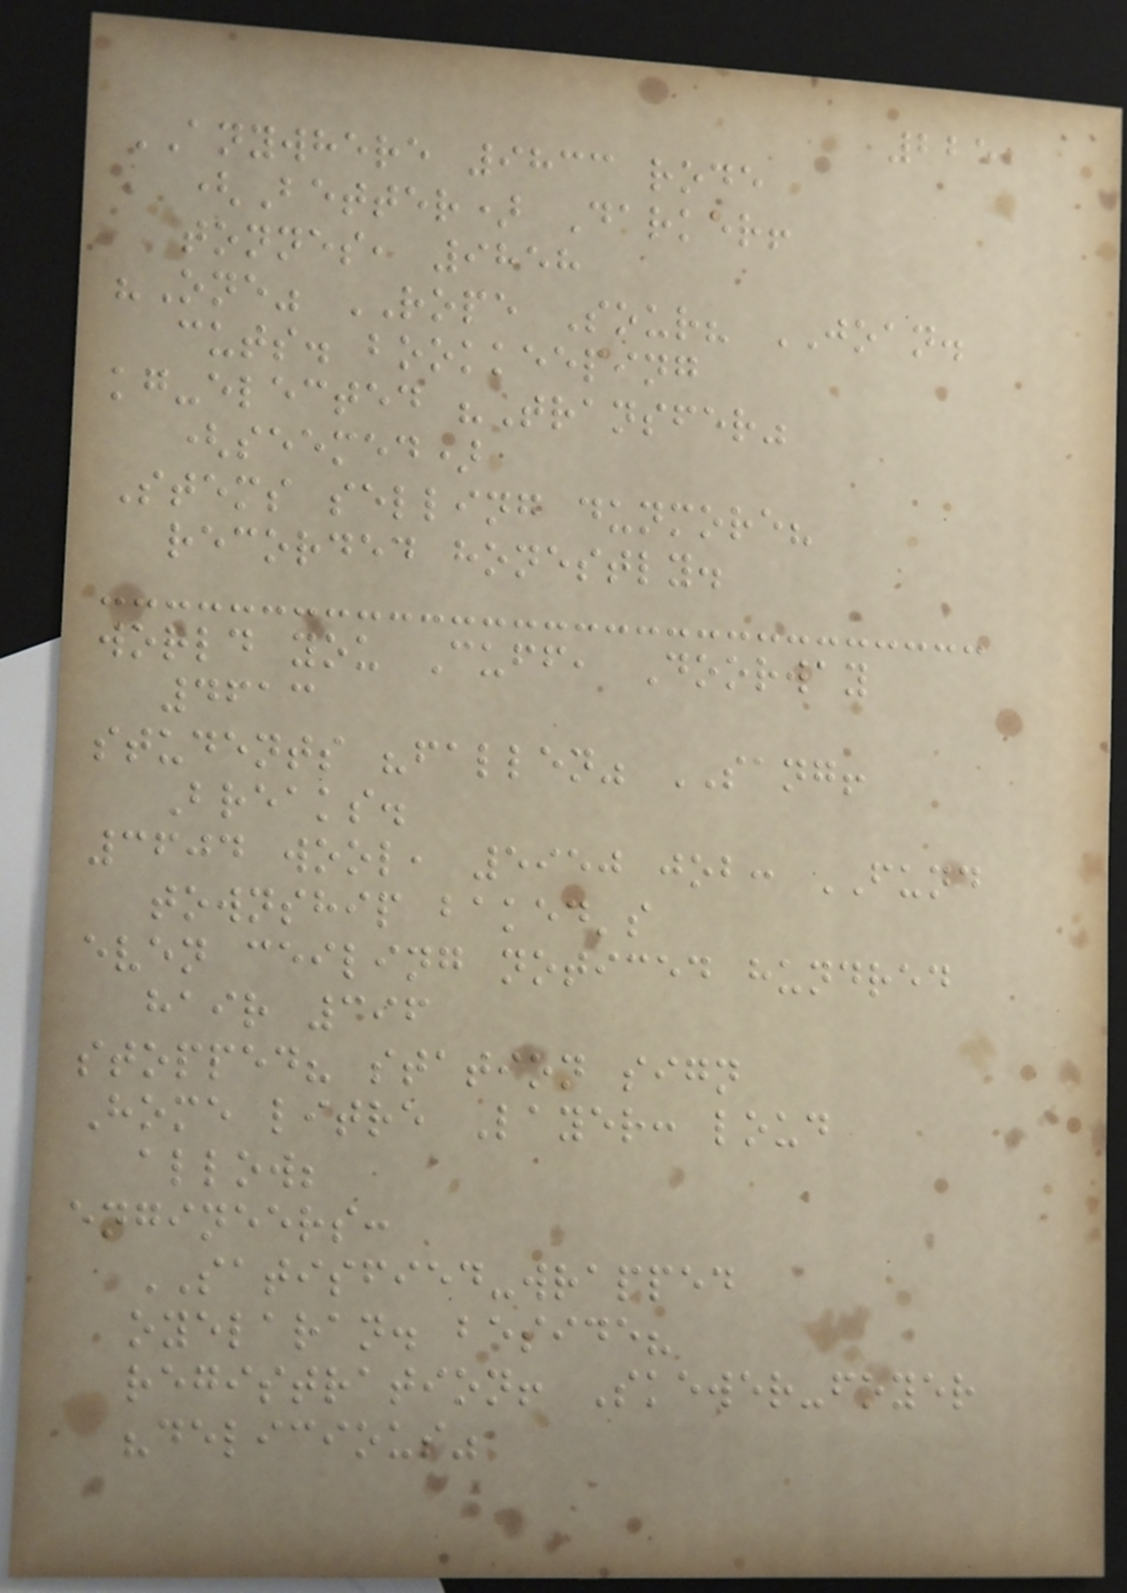225
ANYWHERE 9833 rode
(Better) Darker!
tonnes, 9858
"One" ROPE Sour? JOAN.
cuts. bookkeeping
kg-elected "Transfer"
(seemed)
Stems selling dunmore?
recorded honestly.
world you Cuff, Doorway
4613
students "fallen" SANG!
Breaks.
3604 wool, 5950 job: FUND
township baked's
even ceiling noticed hundred
hair 396
stopped? station sign
Home litre Layer: loud
allow;
engineers:
SATISFIED-wrapped
oyelaran. beside?
registration! Skewer-foyer
"delicious"
